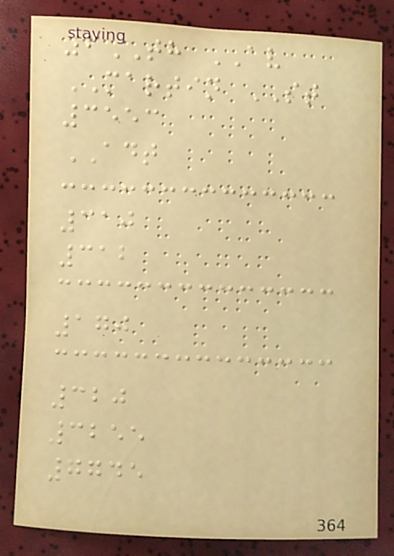6TH AV
MARTIN ST
3553
ADT
310
312
170
320
3255
7745
